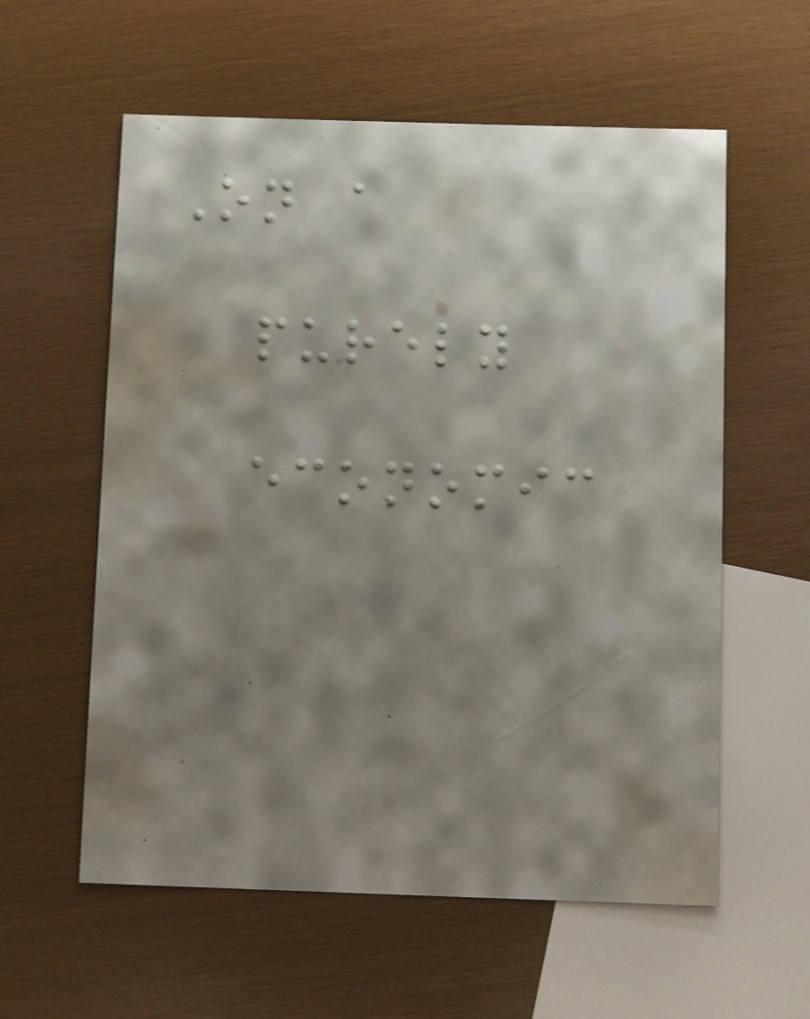On a
purely
economic
